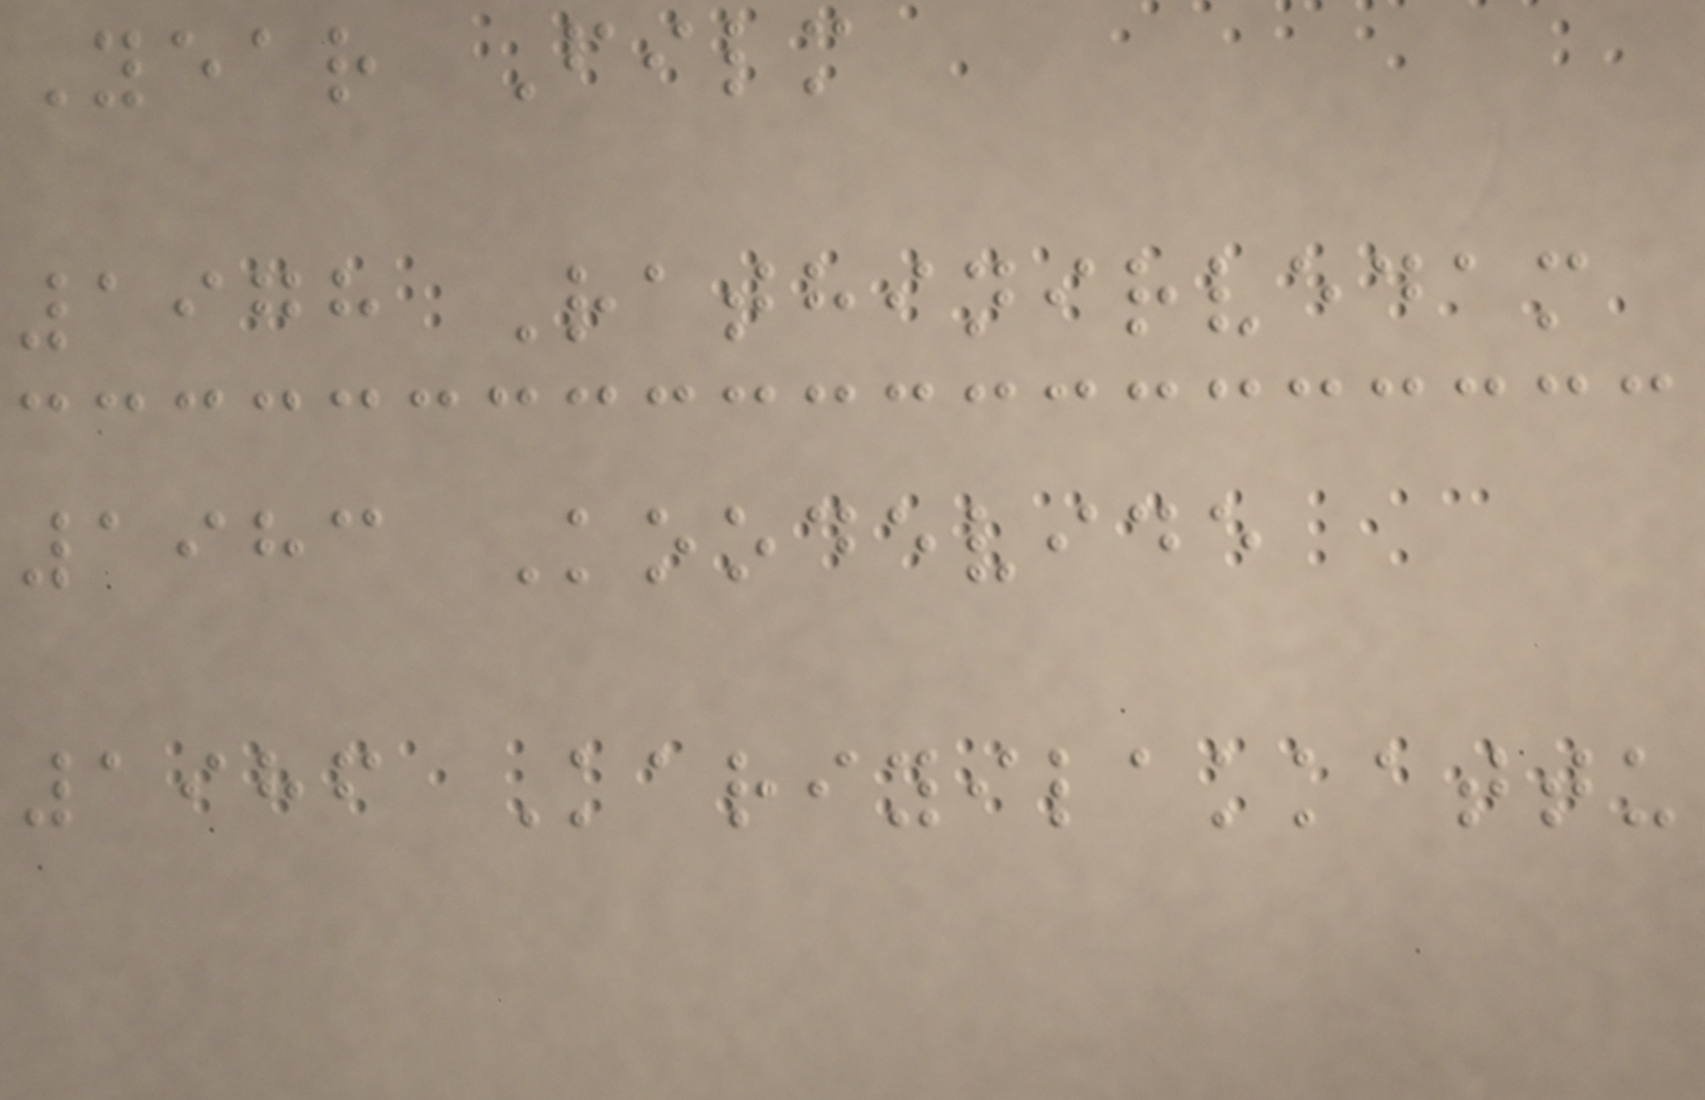Year Film
1978 Rathinirvedam
1983 Koodevide
1986 Kariyilakkattu
